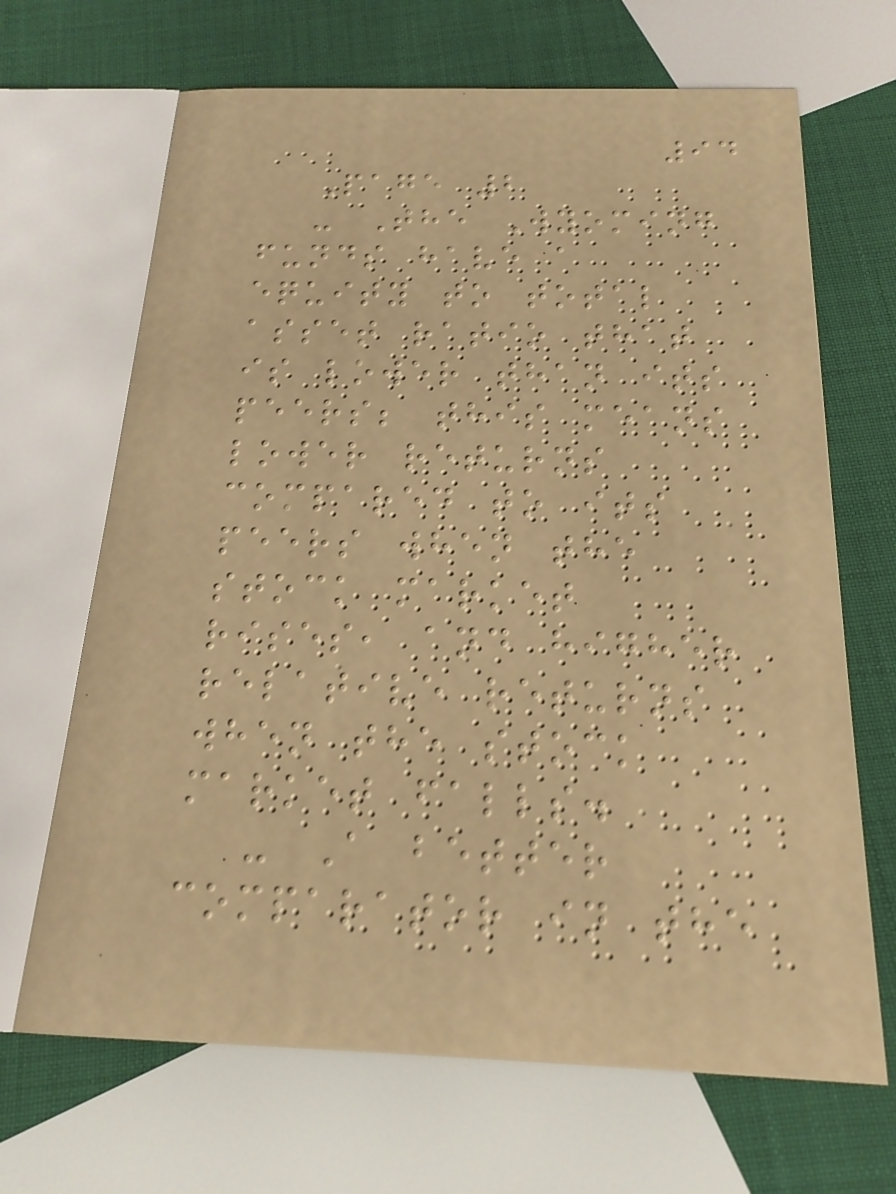94
Page 2
- The Wyoming
funds have a
equity to total
asset ratio that
is lower than its
peers; this means
lower returns
compared to its
peers when the
stock market
rises, and higher
relative returns
when the stock
market falls.
- A better
comparator in the
